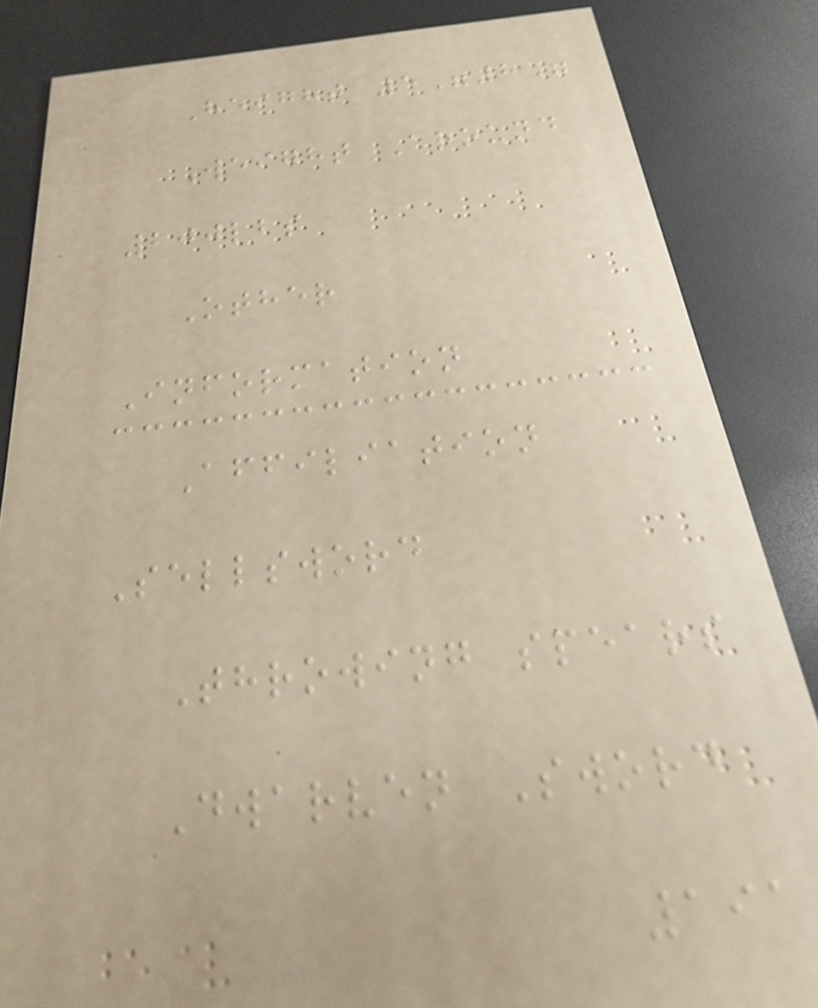Height 5"8"
Weight Around
200lbs
Other
Information
Affiliation
Sellsword
Throwing spears
Dwarven Sword
191
